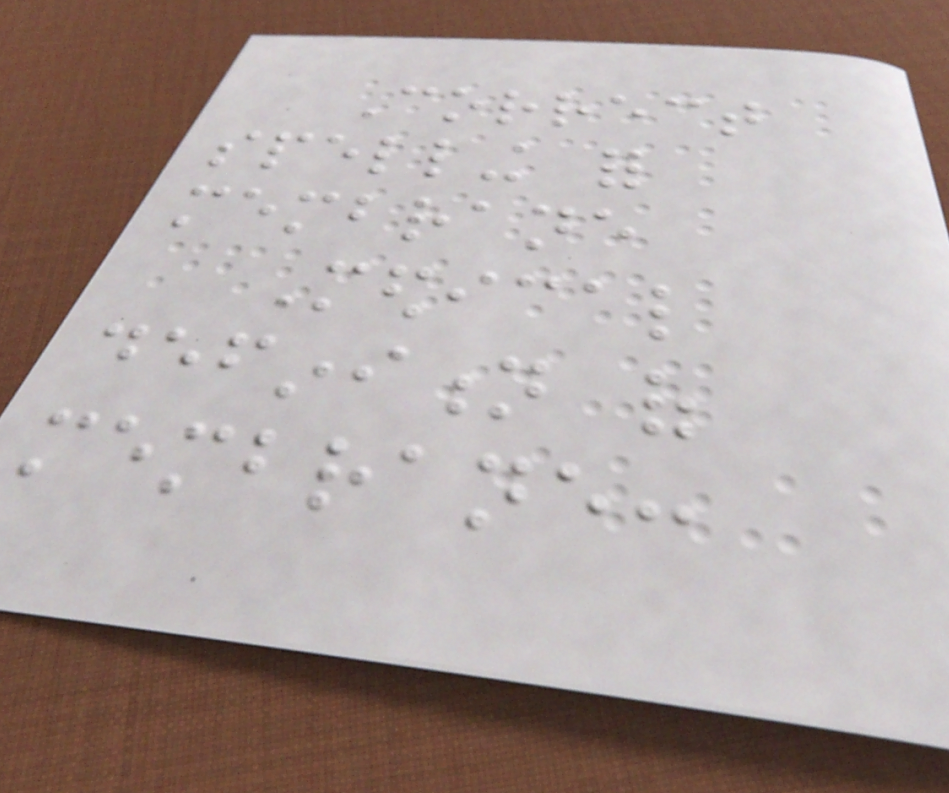Correct
spelling for
membrane
Medical
definition of
membrane:
